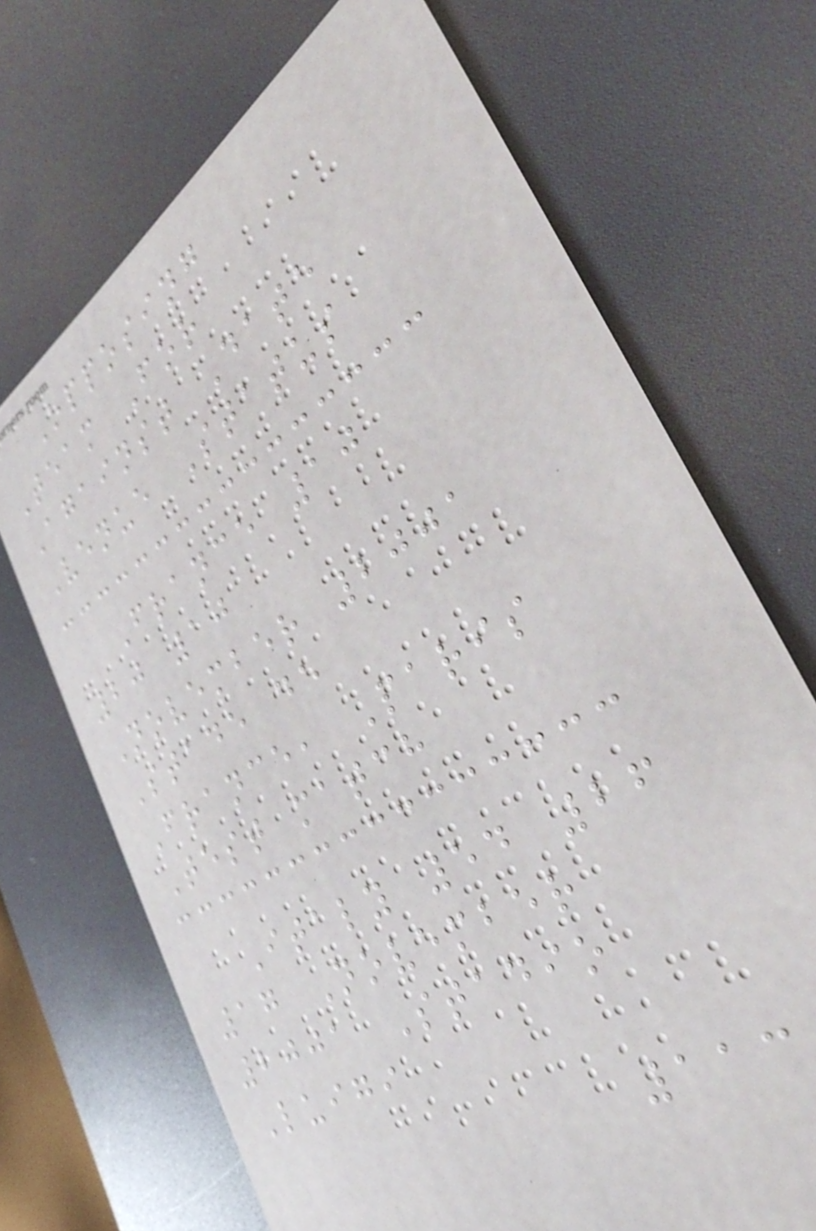Opposing
Team For
Against Date
Venue Status
France 10
20 10
November 2001
Stade de
France, Paris
Test match
Italy 54 26
17 November
2001 Stadio
Luigi
113
